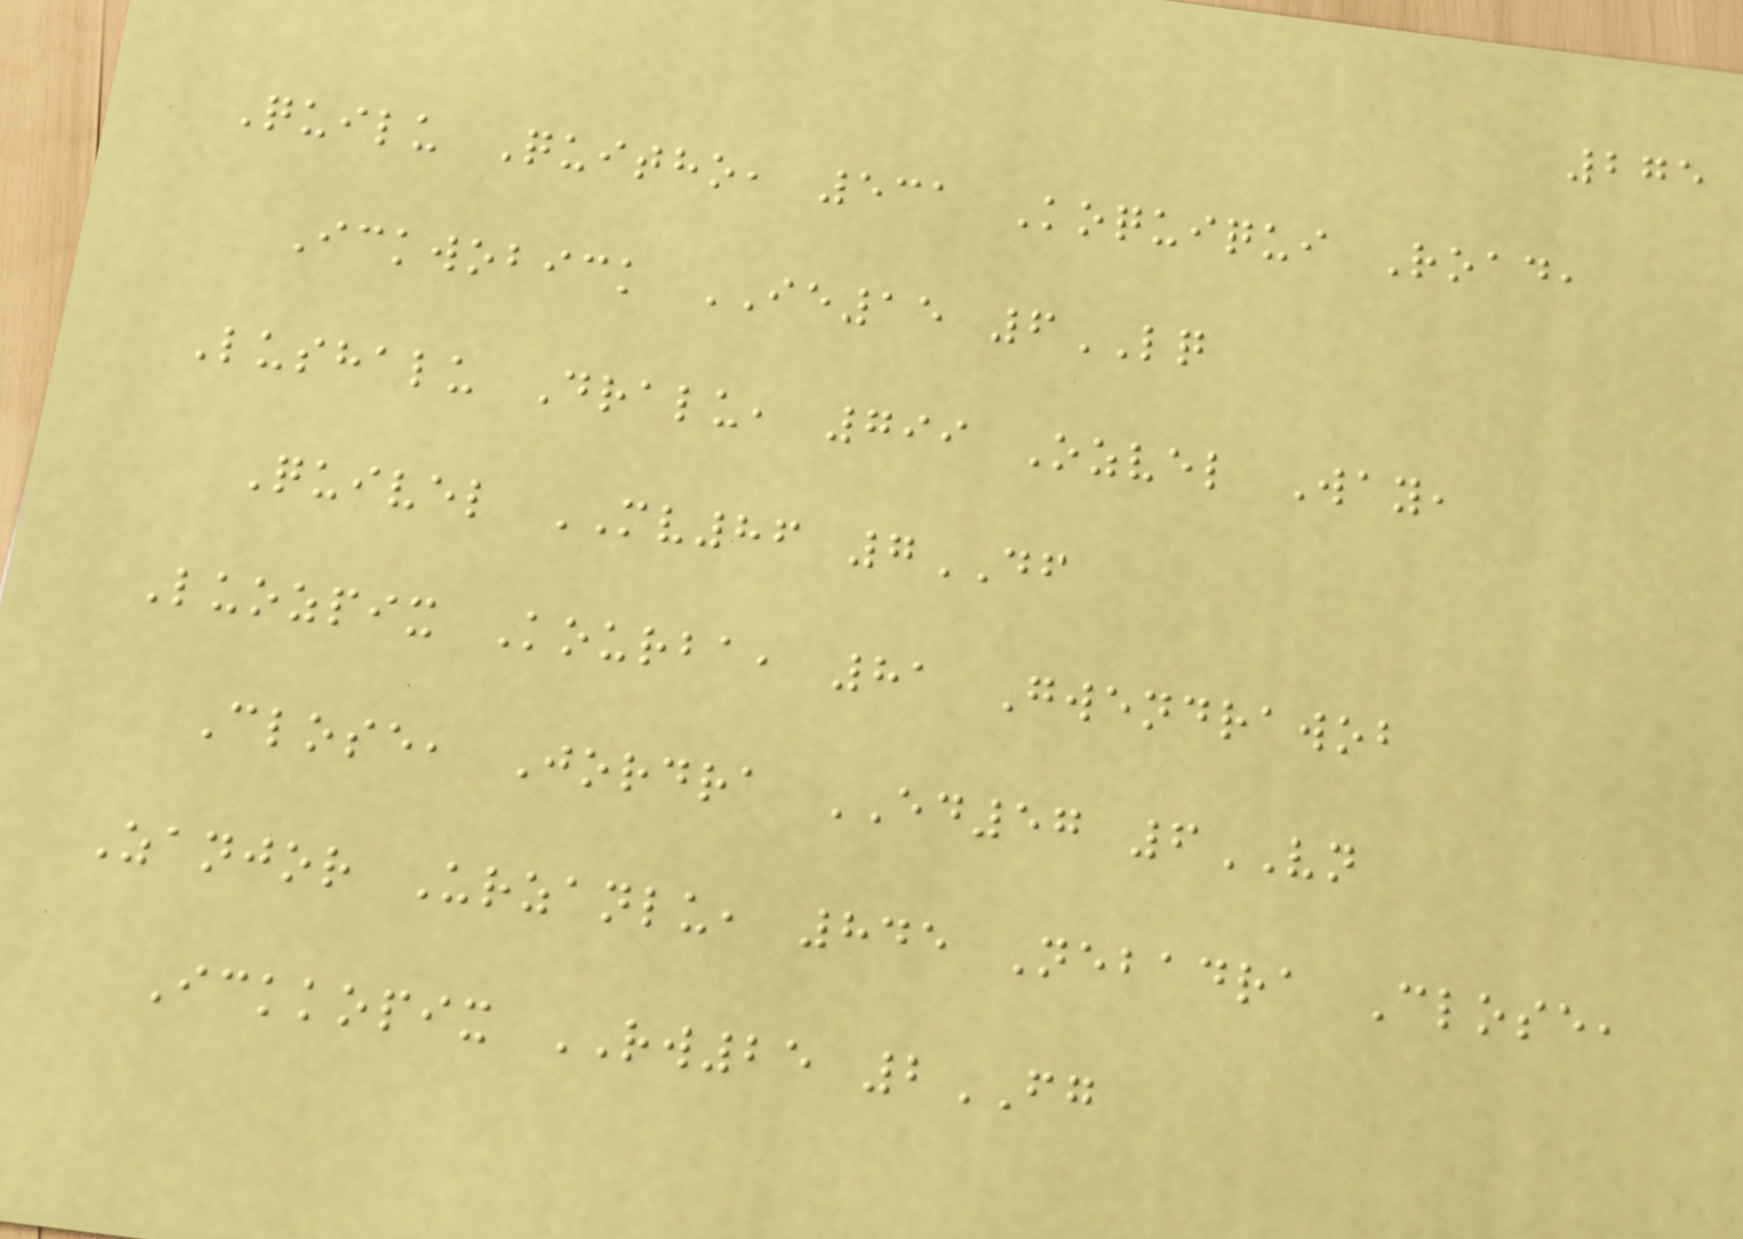275
Quilu Quitho, 531 Koquiqui Road,
Ickwobick IE15 6LQ
Lushalu Dralu, 799 Ozvel Way,
Quivel MV86 7DF
Luozpix Kourba, 81 Gwendrawob
Close, Jordra ED57 6VN
Zanjor Urzanlu, 845 Nebadra Close,
Ickkopix RW25 2FG
